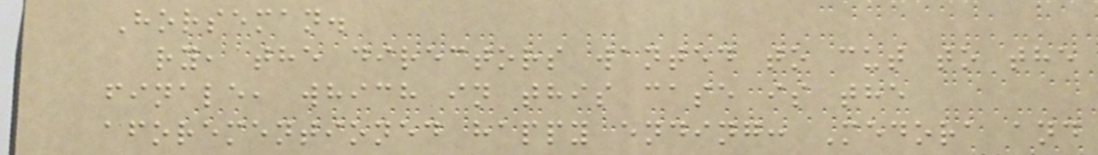Horseman.
ry, the directors wanted to cut to the
finale, which in this case is the
aforementioned happy ending: Medora and
